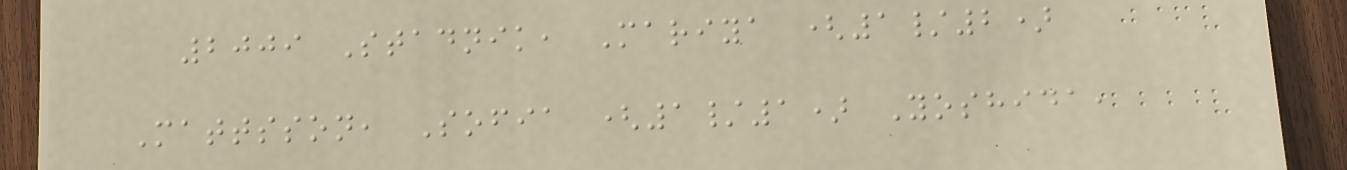2009 Stadnik, Mariya (1/2)
Mattsson, Sofia (1/1) Yoshida,
